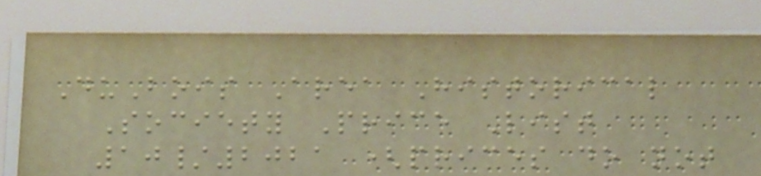DuBois Area Historical
Society Price List
10/2021 (prices do not
